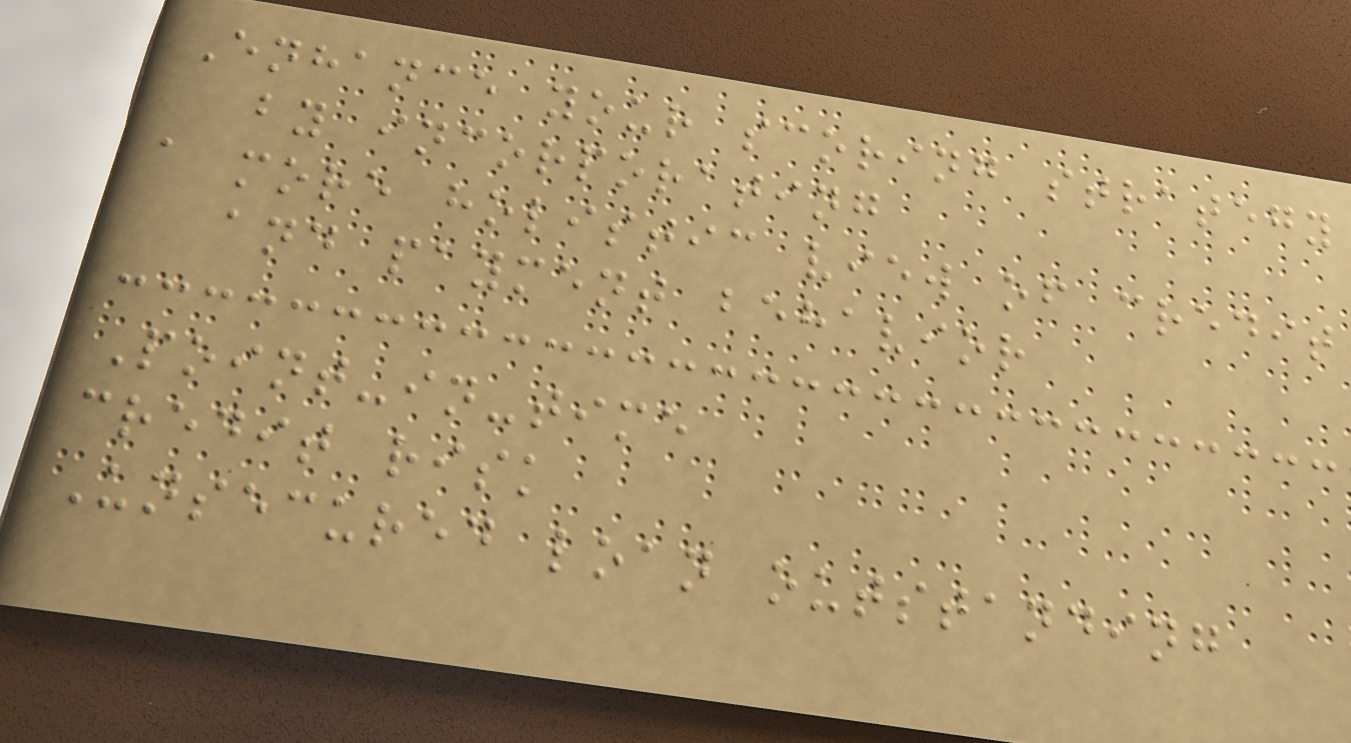Enhance your scoring strategy
by incorporating
a more holistic view of credit
and payment behavior
Point-in-time
credit risk
Unsecured loan outstanding
